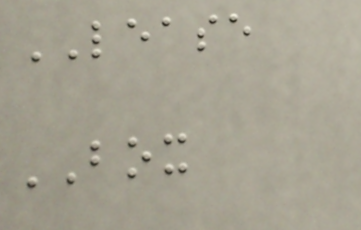LEASE
BOX
